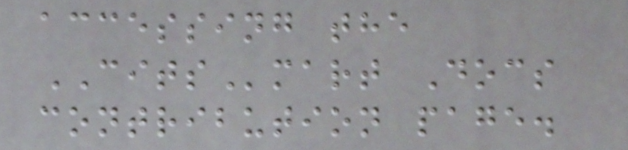accessing the
CITSmart Docs
contribution page.
